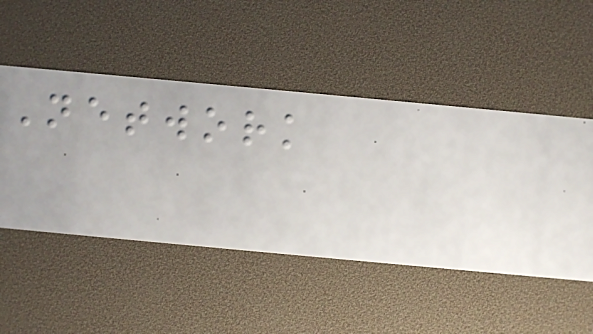Network
